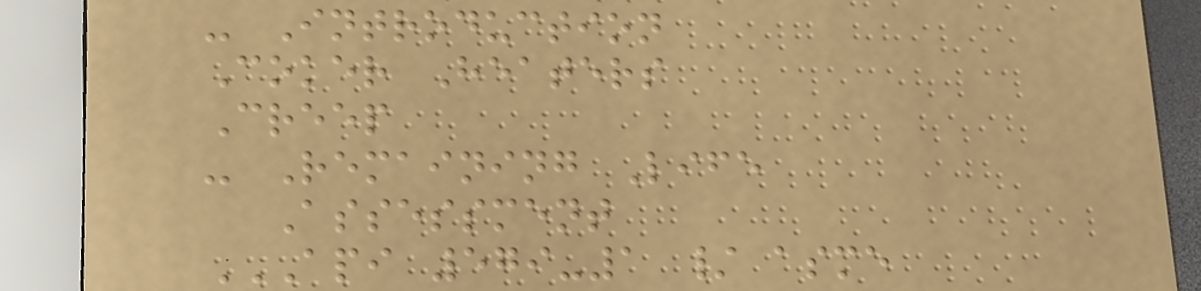- Introduction
Coker Heaters
Creep
- Remaining Life
Assessment
API 579-1 / ASME
